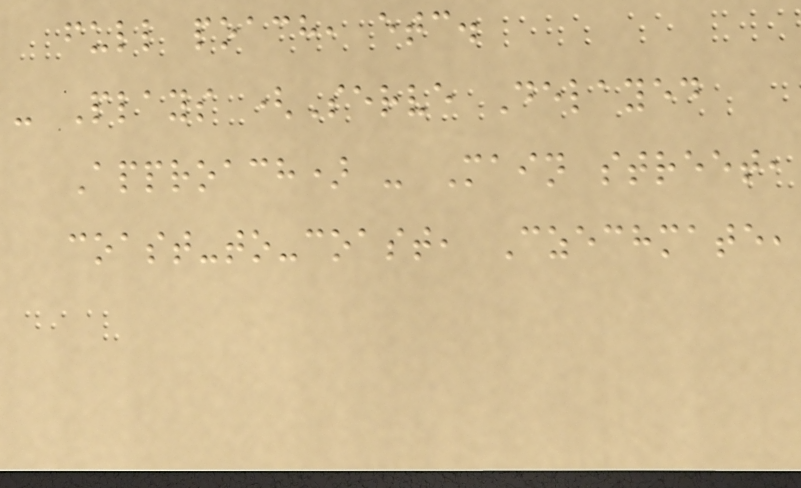full poach, etc.
- Plays (Serve Delayed
Approach) - Main street,
coast-to-coast, Czechmate,
